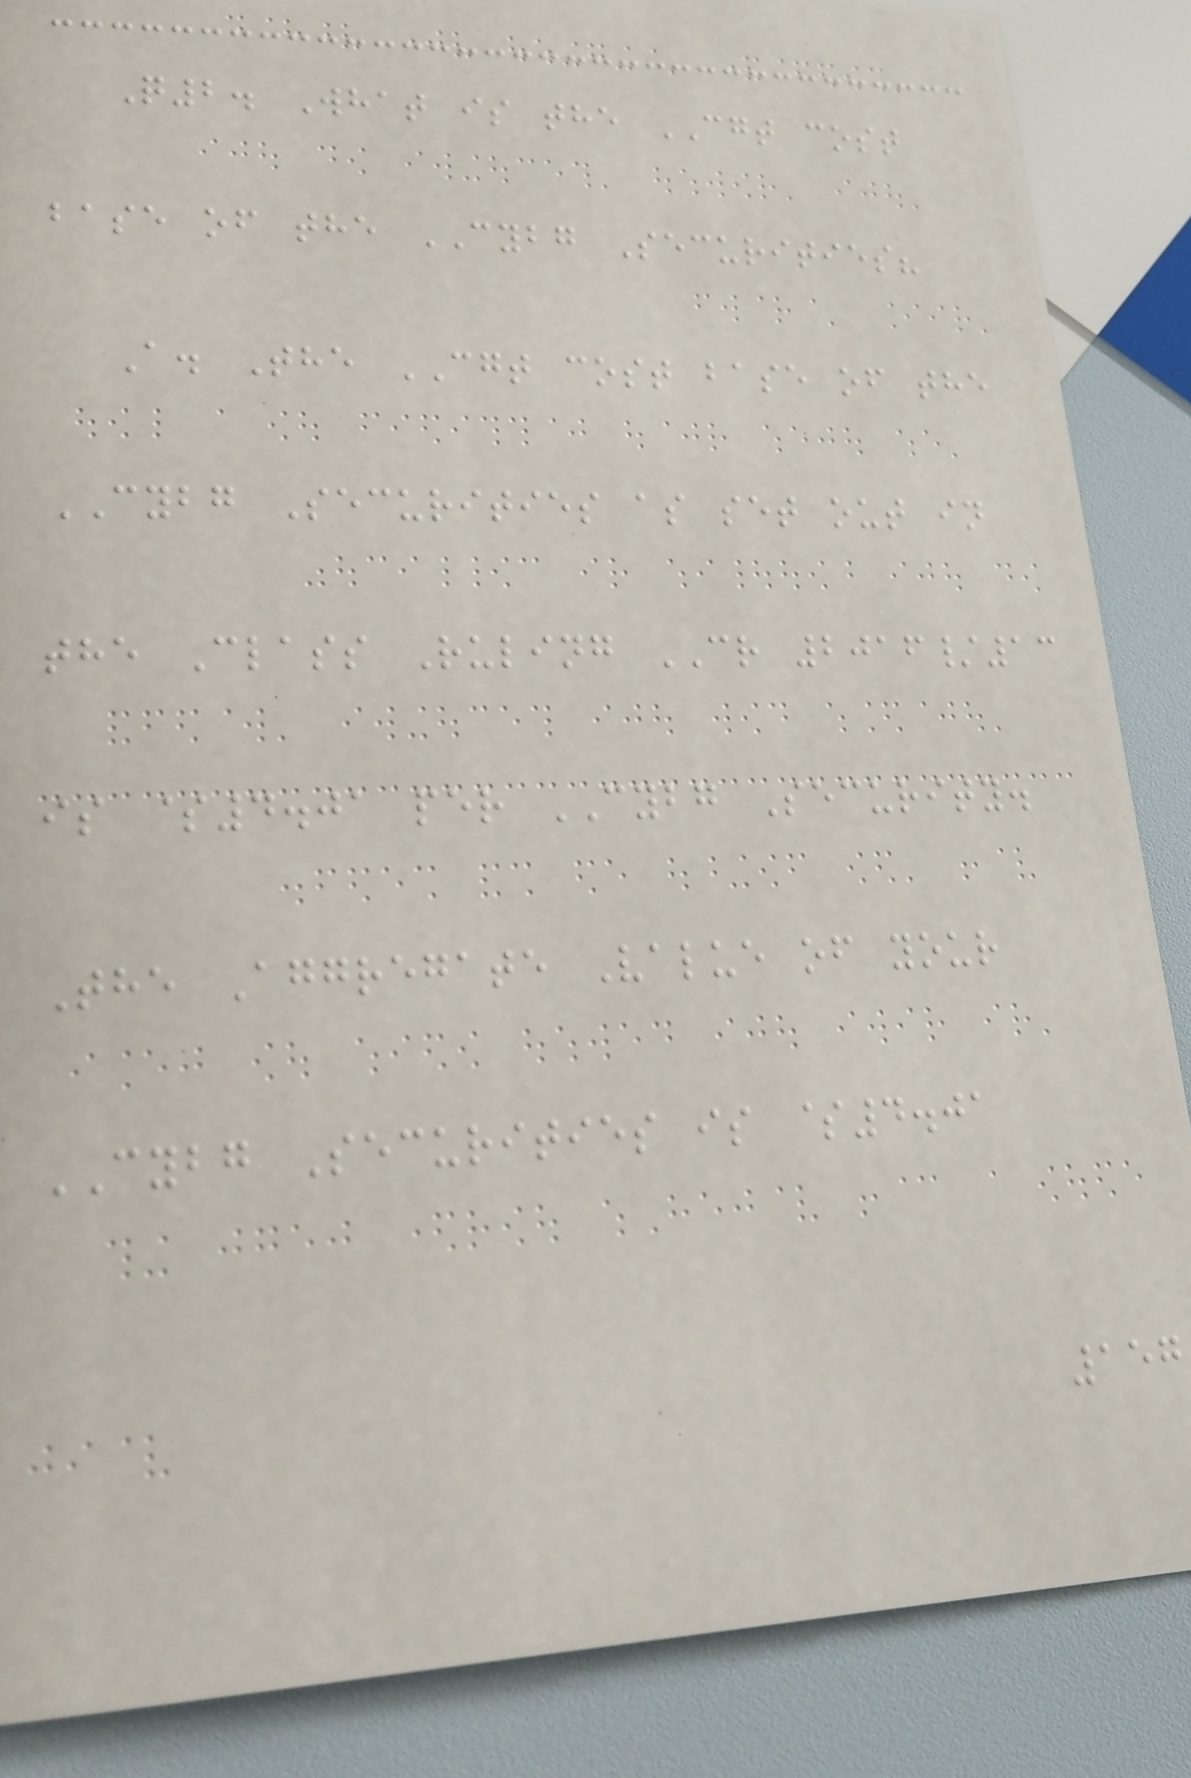Q2. What is the CGT cost
base of the CYBG Securities?
A. The CGT cost base of the
CYBG Securities as set out in
the Class Ruling CR 2016/13
is $4.01 per CYBG Security.
The Aggregate Value of your
CYBG Securities is $4.01
157
